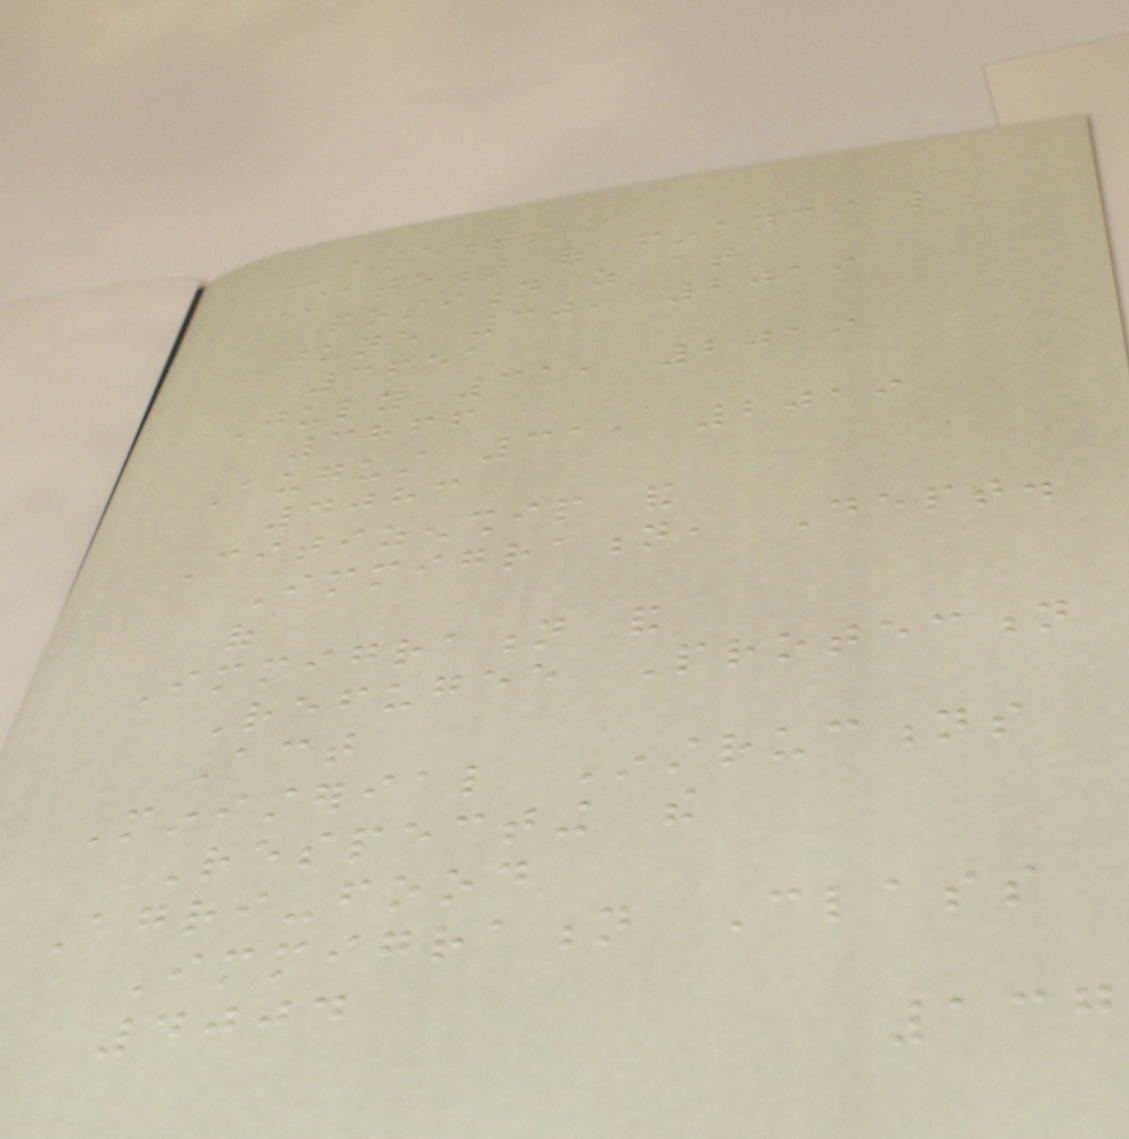Statements
Statement of financial
position as at
June 30, 2019
3651
July 31, 2019
3866
August 31, 2019
4083
Citizenship and
Immigration, Dept.
of
Immigration and
Refugee Protection
Act
Ministerial Instructions
Respecting the
Agri-food
Immigration Class
4004
137
